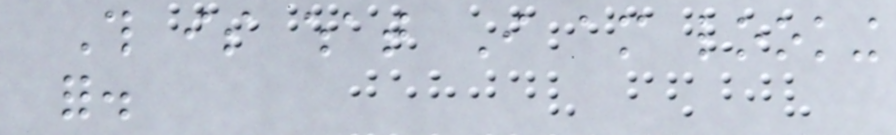This is what I am looking
for.
